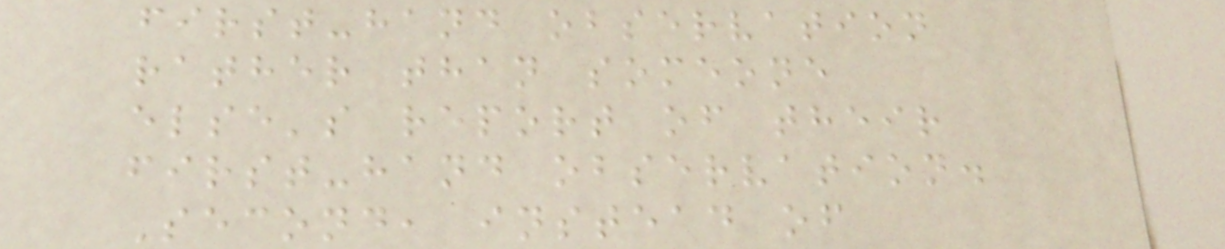first-hand observation
rather than someone
else's report of their
first-hand observation.
Second, instead of
